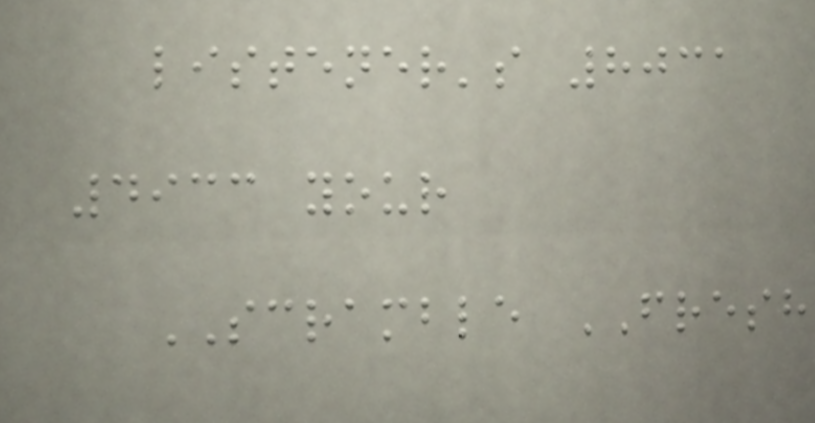listener's 8031
4933 your
SCRAMBLE FRESH
